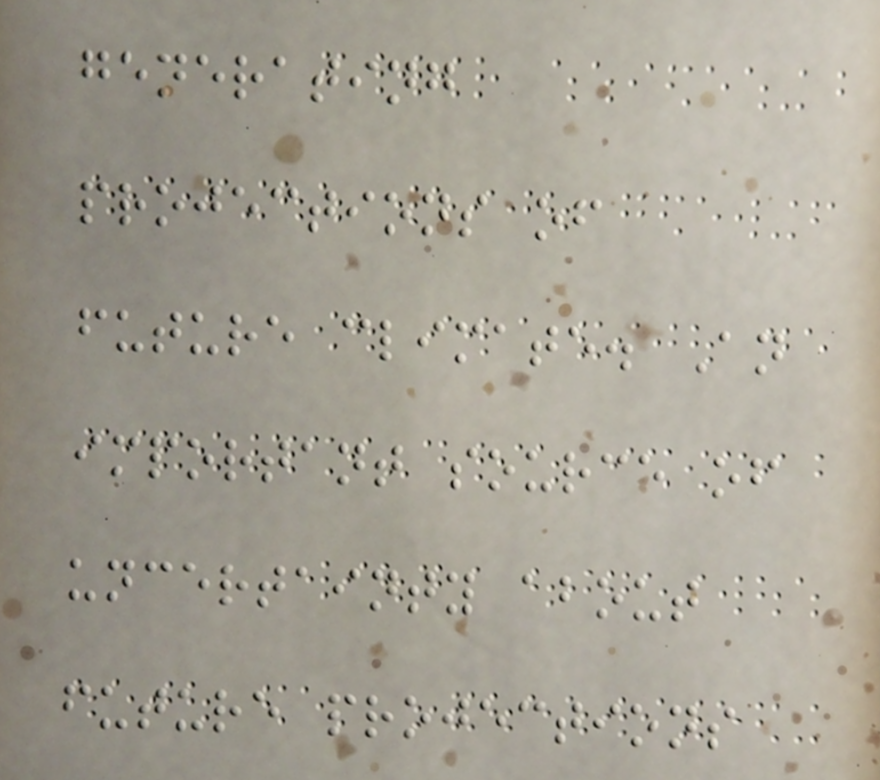generating
projections of
future climate. An
important source of
uncertainty about
future projections
